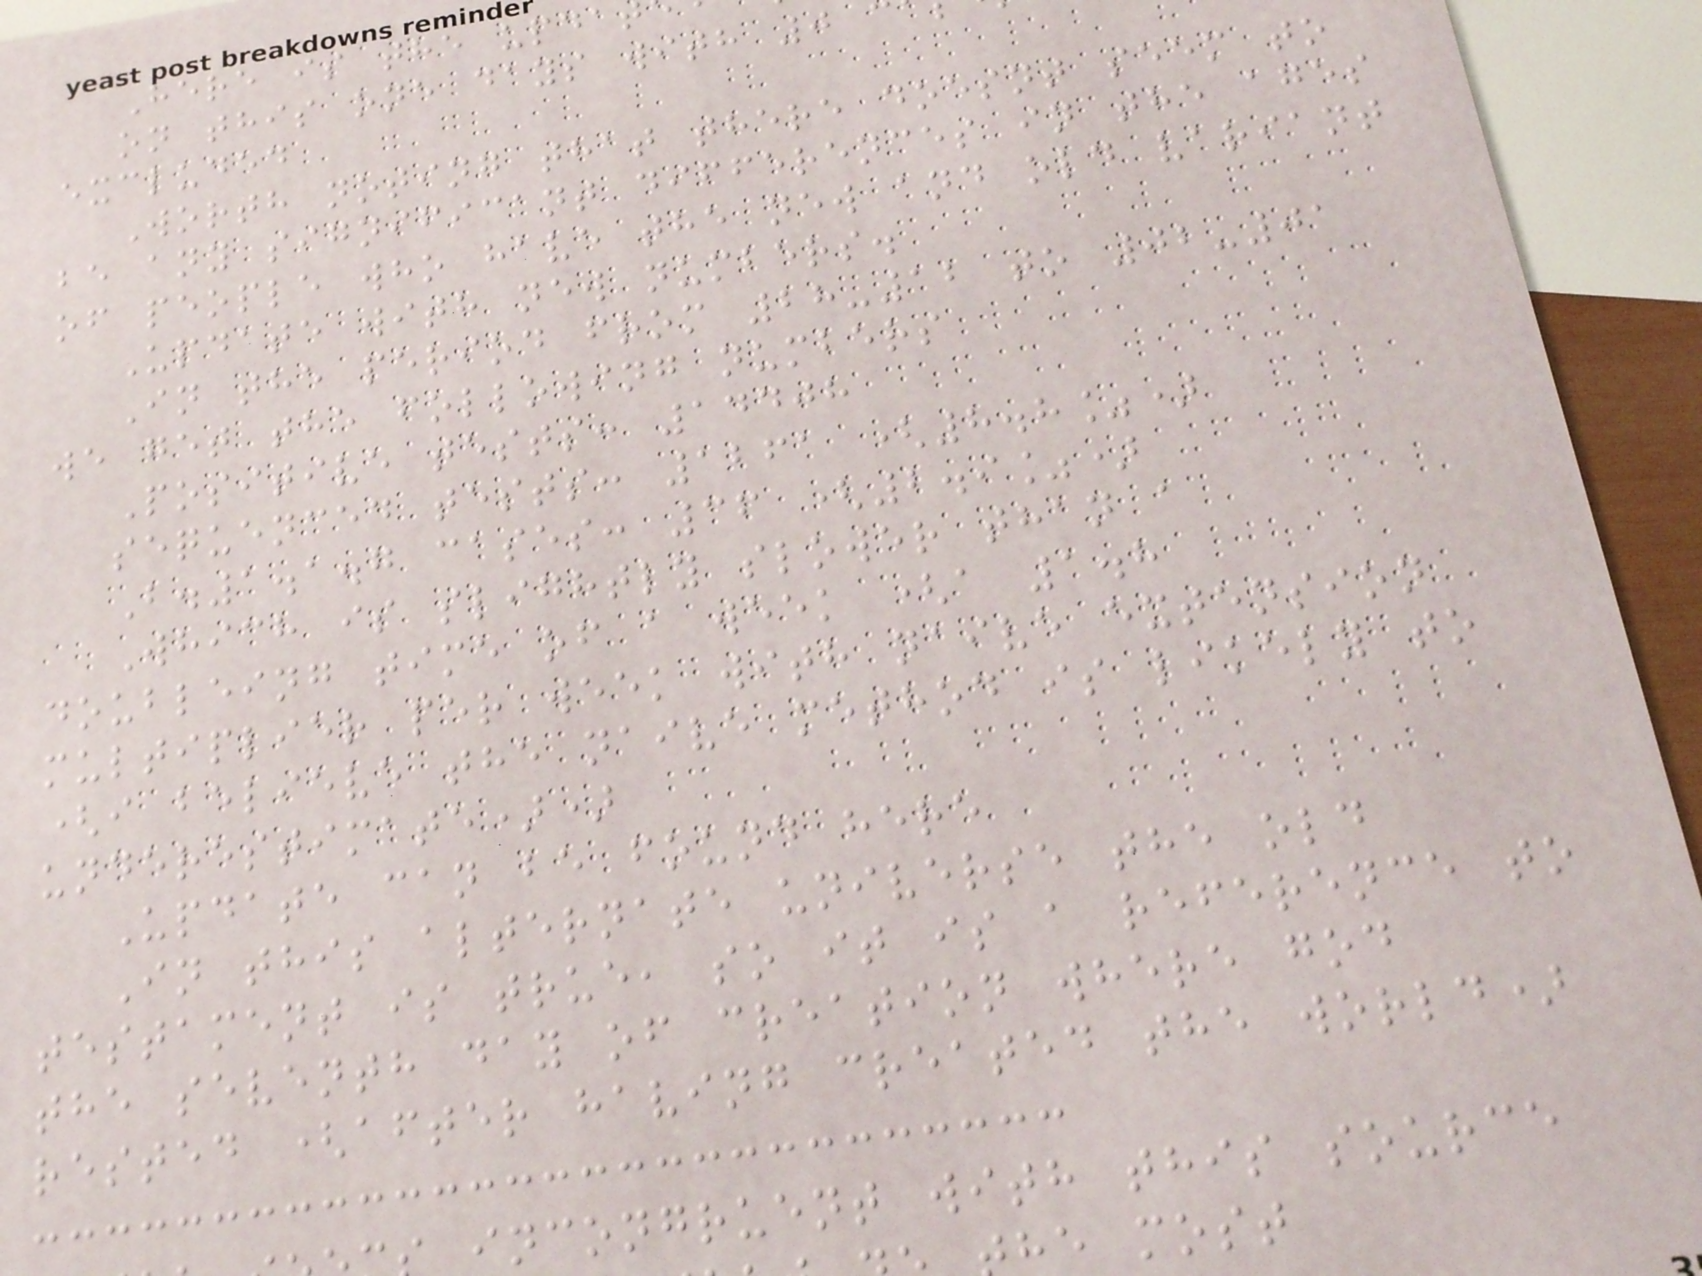Here is the upda
on this one days with 0
excluded
Worth noting that there doesnt seem to
be any significant differences in the ages
of people who have the new and old variant
Update with new numbers.
In the period from 28-12 to 02-01
we get the following numbers
Positive tests: 14408
sequenced tests: 1261 (8.8%)
B.1.1.7 cases: 36 (2.9%)
Which is slightly slower than a
doubleing time of a week (a 1.8
multiplier per week with naive extension
(i believe the naive method is likely to
underestimate))
Update can be found here
In this alternate universe the old
testament is true, so it is a reference to
the seventh day of creation where god
rested (after having created the world)
incongruent with this source
